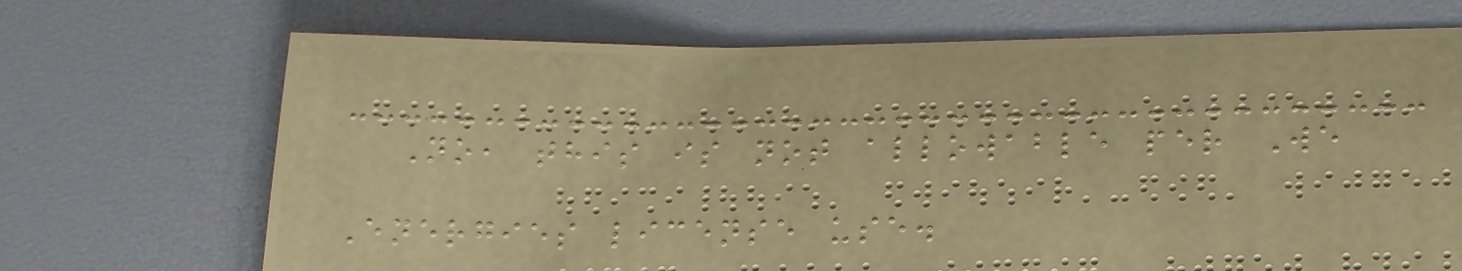No, this is not allowable per We
Energies license use.
